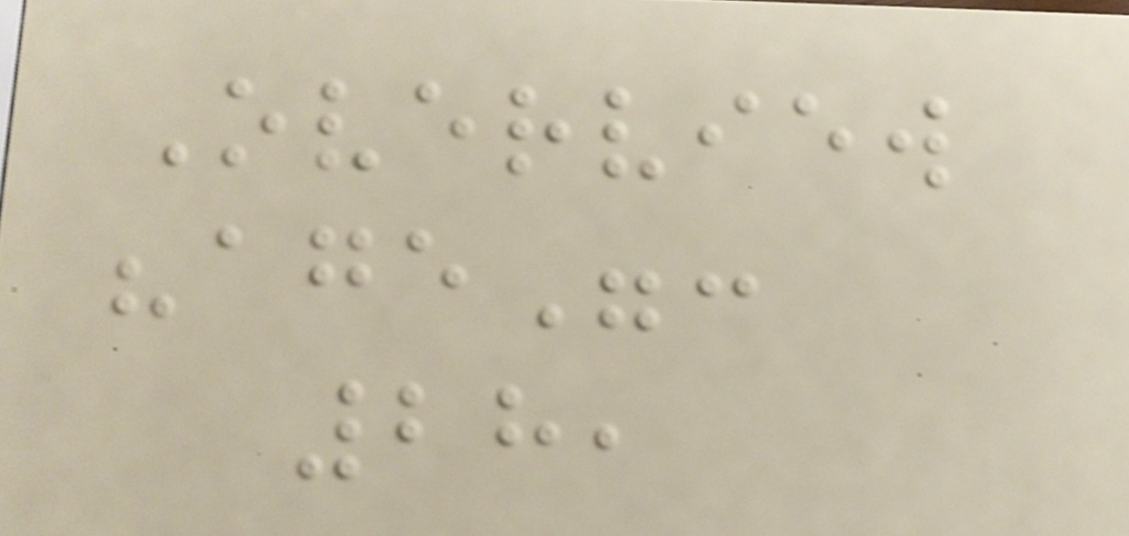Overview
"age":
28,
